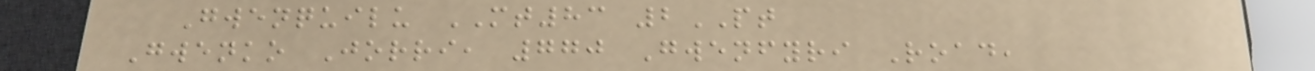Gwenquilu MT83 2PT
Gwenko Jorri, 770 Gwenfyri Road,
